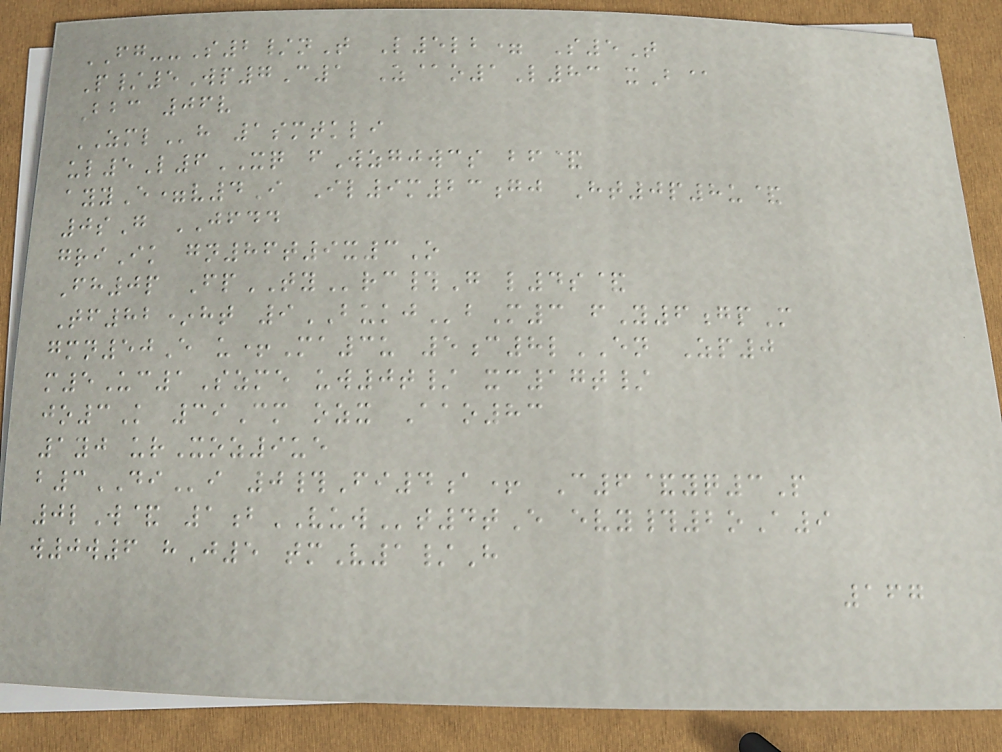FG--S2/nT L5lb= S5T
P/5Wp7C1 Z@o1L83 xB@
Bbc 06v
ZMLh 1smtkli
ul5L6XQ fWzgjwcs bf&
ayyE=v4I Il9m23gj Ht0p8u&
0sG JFDD
griIk gn86t9x3O
Fh0p FpTYrc#G l4s&
Tf82*ht 9BUKJbM3 fY6gpM
gmn50E u+Ma3u 5c8lEN Zp0
m5Uc1Szme uw0t/ xc17t/
jo3K 39Cm ozx Aao83
1yj urXoz9ue
b3DIi 0#Fi4a+ C6&yq3P
0lW& 1bVUWt4tE evy#2oA9
w0w6 hJ5 tmV1/H
167
